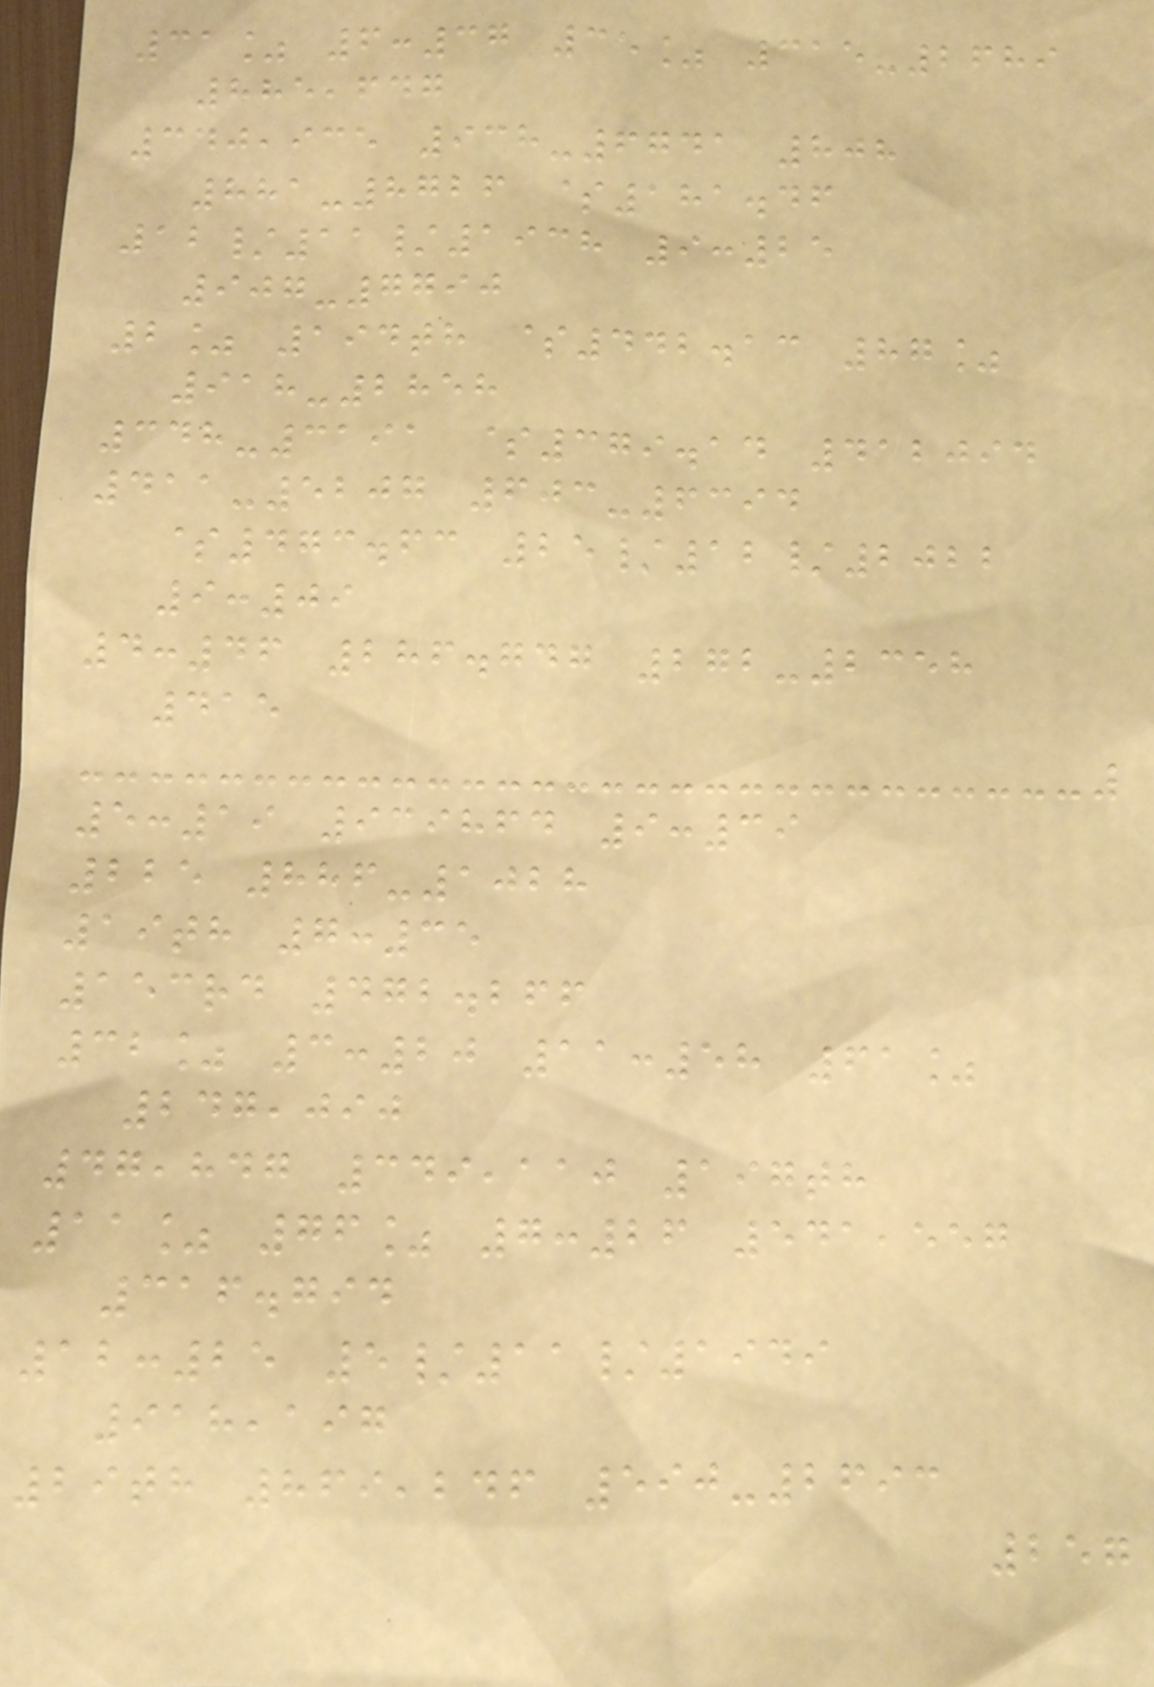31% 6:37 35% 315-2689
885,647
340,935 938-6741 808
881-8726 $181.46
12/11/1938 9:25
907-7790
2% 194th $442.13 87%
918-2858
348-3191 $379.14 412094
411-5207 603-6394
$473.63 25/12/2022
9:09
4:46 286.747 272-2358
415
5:19 939864 9:39
225 886-1028
19th 7:35
153rd 472.266
32% 3:20 11:58 61%
247,090
47,847 349,110 197th
11% 76% 7:26 541,557
316.794
12:25 5/11/1949
918,197
29th 869,246 590-2693
257
